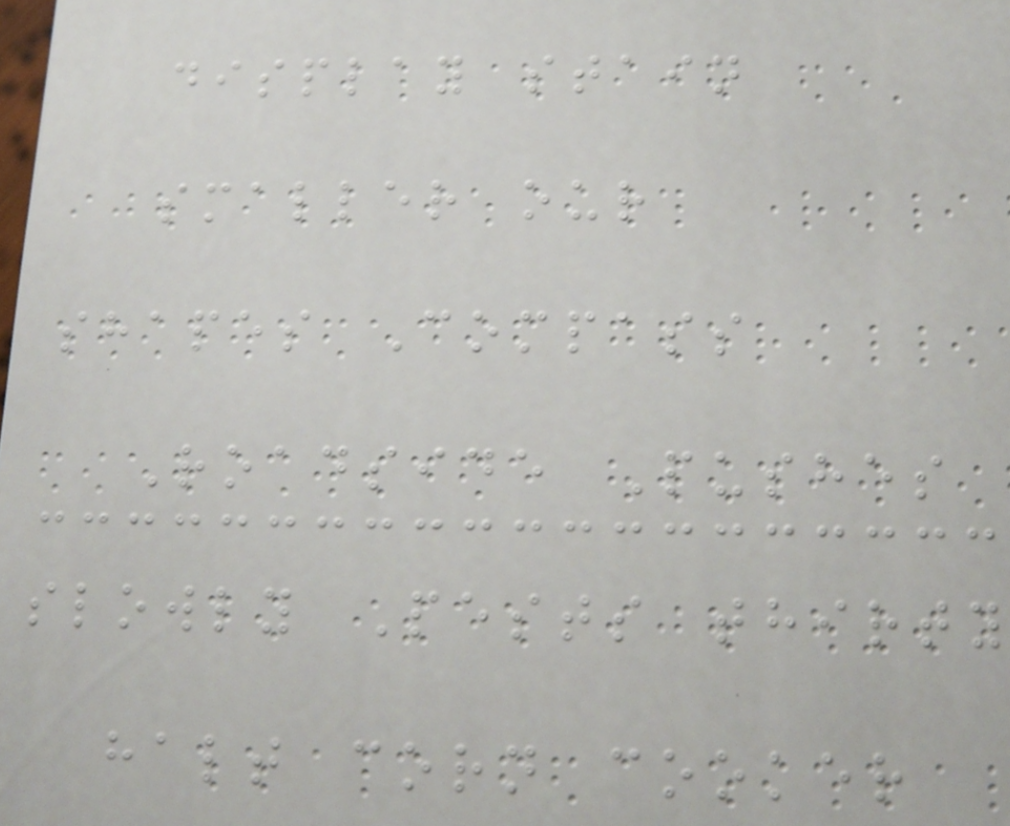display stain
smaller our
shapes Compass
Roadside Pushes
slowly Pests thirty
halt corn cooker
